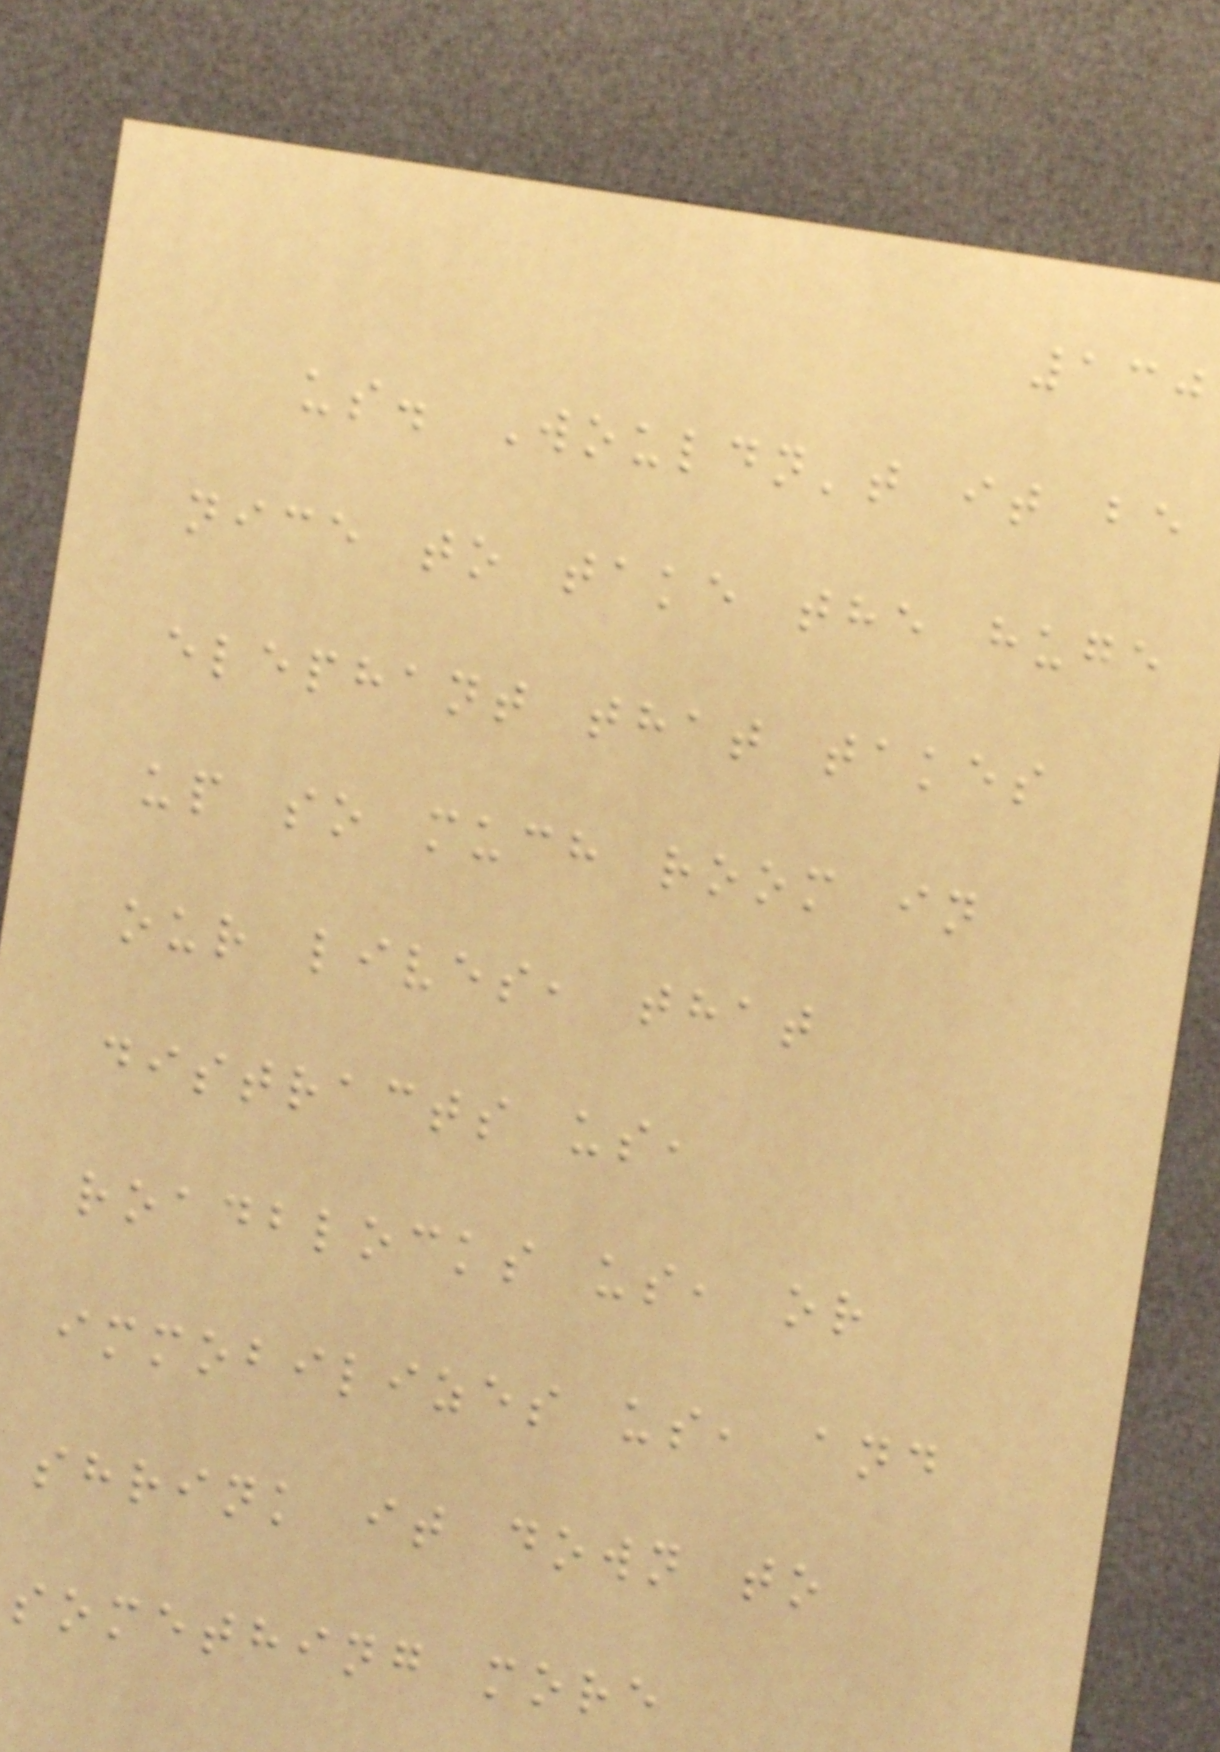130
us. Wouldn't it be
nice to take the huge
elephant that takes
up so much room in
our lives, that
distracts us,
roadblocks us, or
immobilizes us, and
shrink it down to
something more
